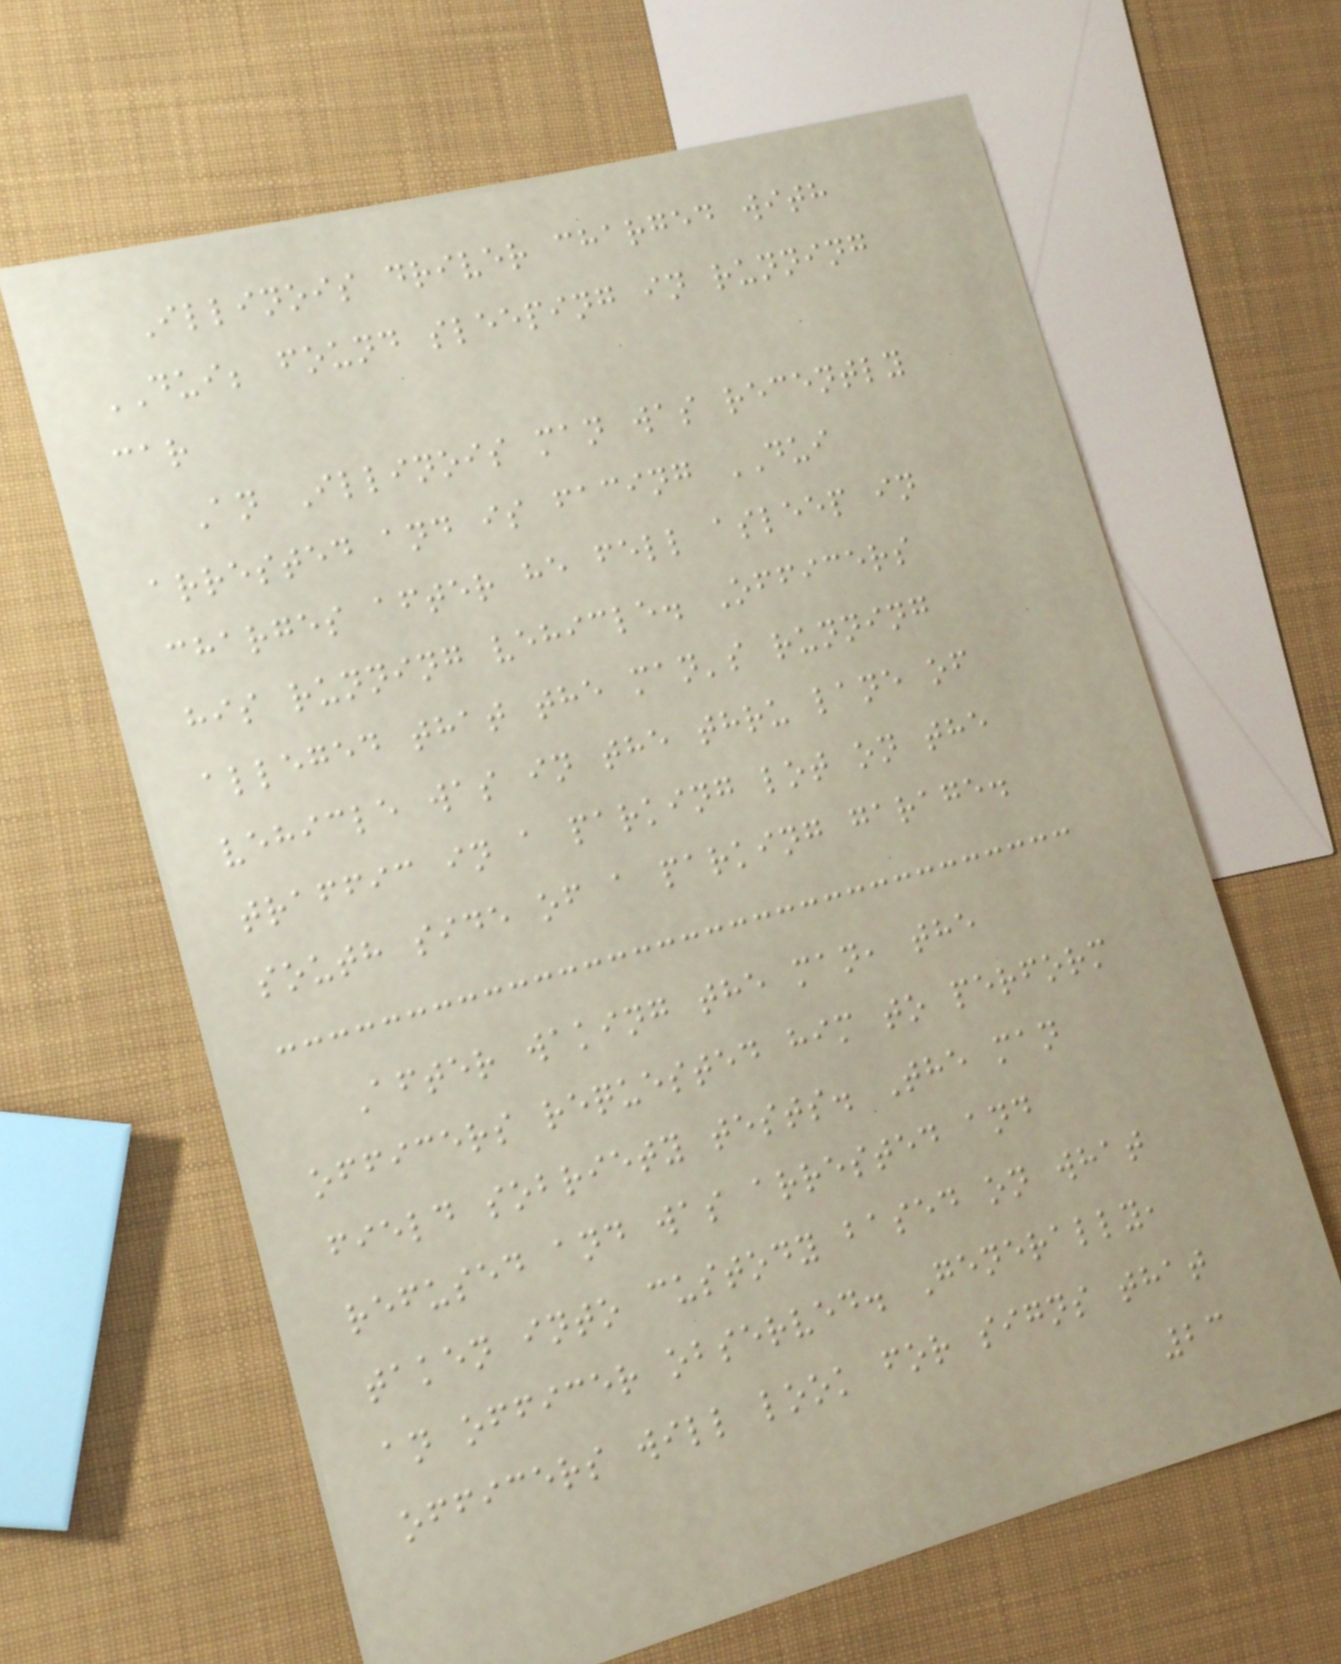Illinois driver charged with
DUI; found sleeping in running
car
An Illinois man was recently
arrested and is facing DUI
charges after he fell asleep in
his running vehicle. Officers
alleged that the man's running
vehicle was in the thru lane of
traffic in a parking lot on the
south side of a parking garage.
After waking the man, the
officers requested him to perform
field sobriety tests. The man
refused and was arrested and
taken into custody based on what
an officer observed. Generally,
officers will look for signs that
23
